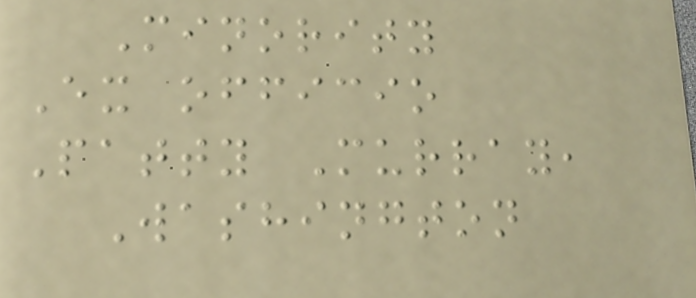Minority
Ex officio
Patty Murray,
Washington
